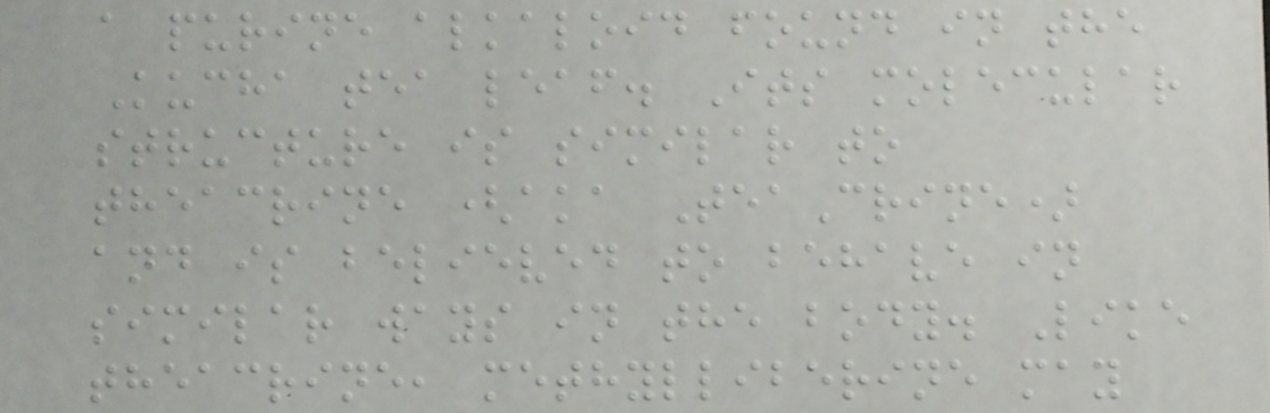a purine alkaloid found in the
Kucha tea leaf. Its molecular
structure is similar to
theacrine (aka TeaCrine)
and is believed to behave in
similar ways in the body. Like
theacrine, methylliberine may
